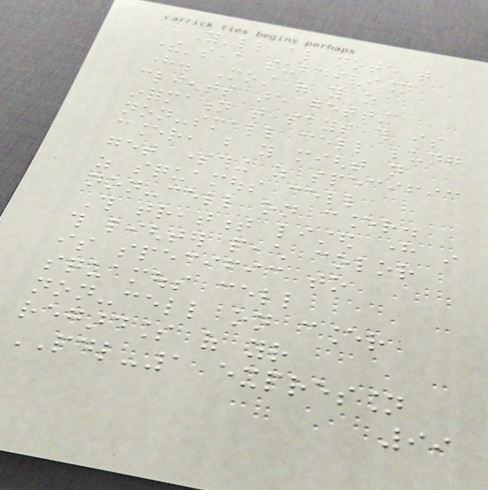You'll also note that
there's a subdivision
here. Most of you as
clients are getting
information that says this is
non-small cell lung
cancer, but you might not
get something as specific
as squamous cell
non-cell on cancer.
This treatment listed here in
this lighter peach color
is specific to
squamous cell
non-cell on cancer
regardless of your
PDL-1 expression
99
